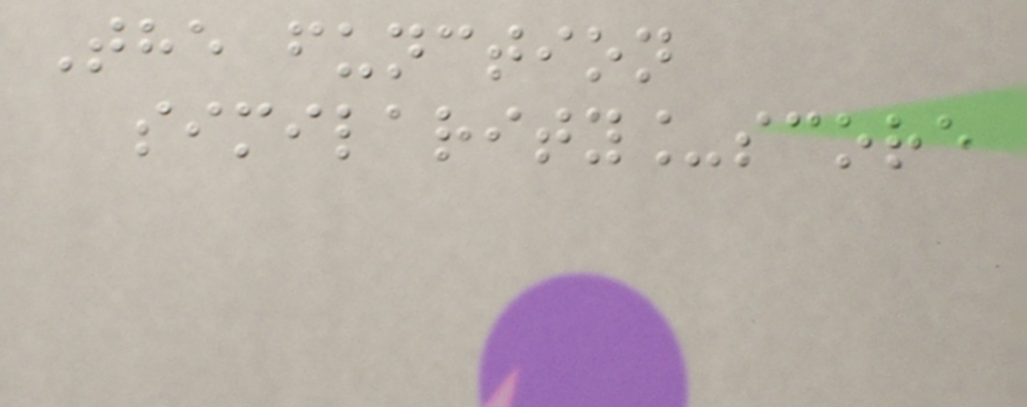The function
similarity_score
